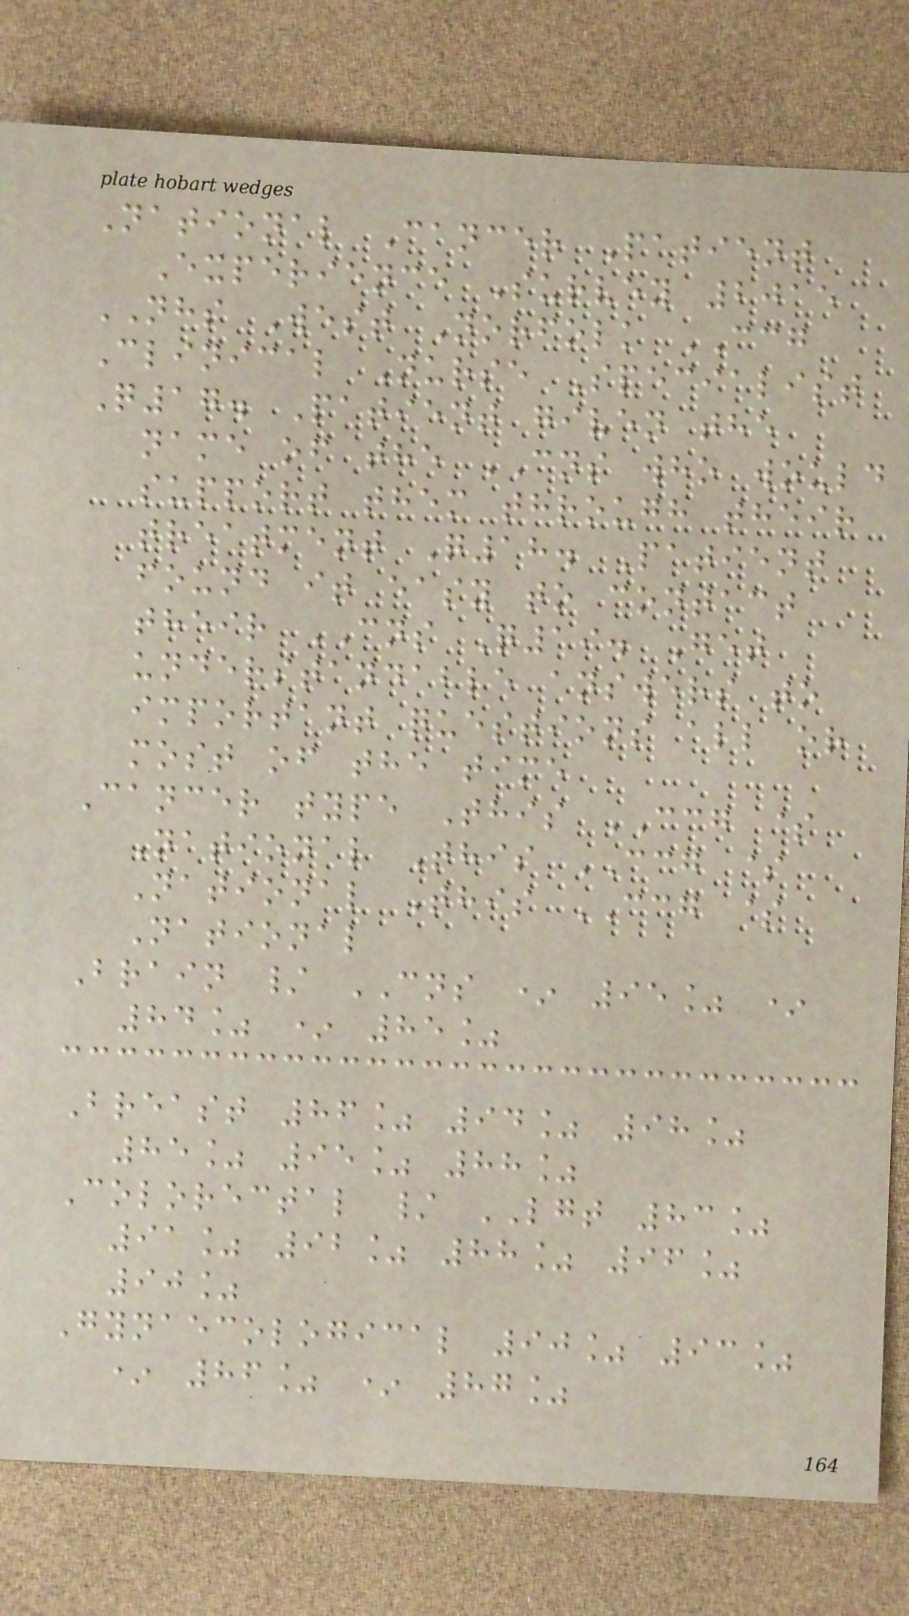National Cancer Patient
Experience Survey 2015
NHS West Norfolk CCG
Clinical Nurse Specialist
Q17. Patient given the
name of the CNS who would
support them through their
treatment Q18. Patient
found it easy to contact
their CNS Q19. Get
understandable answers to
important questions all or
most of the time
Cancer type This CCG $
National This CCG $
National This CCG $
National
Brain / CNS * 95% *
84% * 85%
Breast 86% 94% 98%
85% 95% 88%
Colorectal / LGT 83%
91% 92% 88% 96%
90%
Gynaecological 90% 93%
* 86% * 87%
